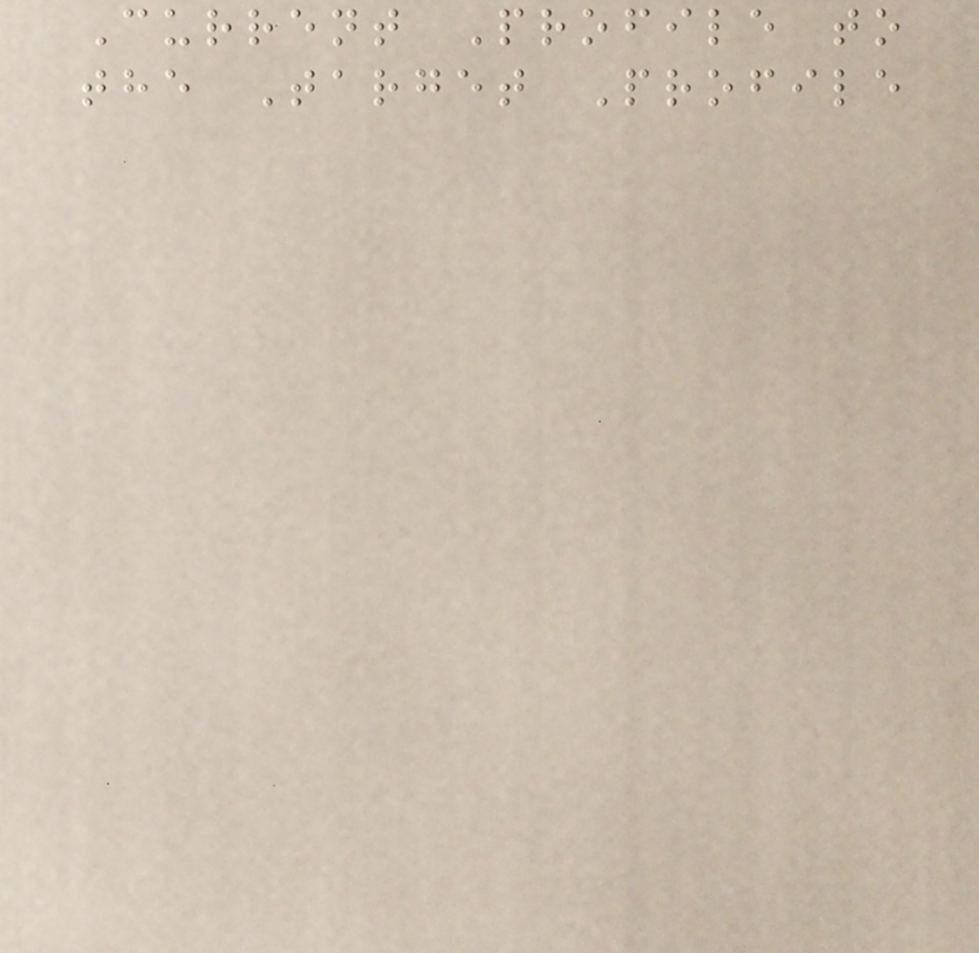Current Profile to
the Target Profile
